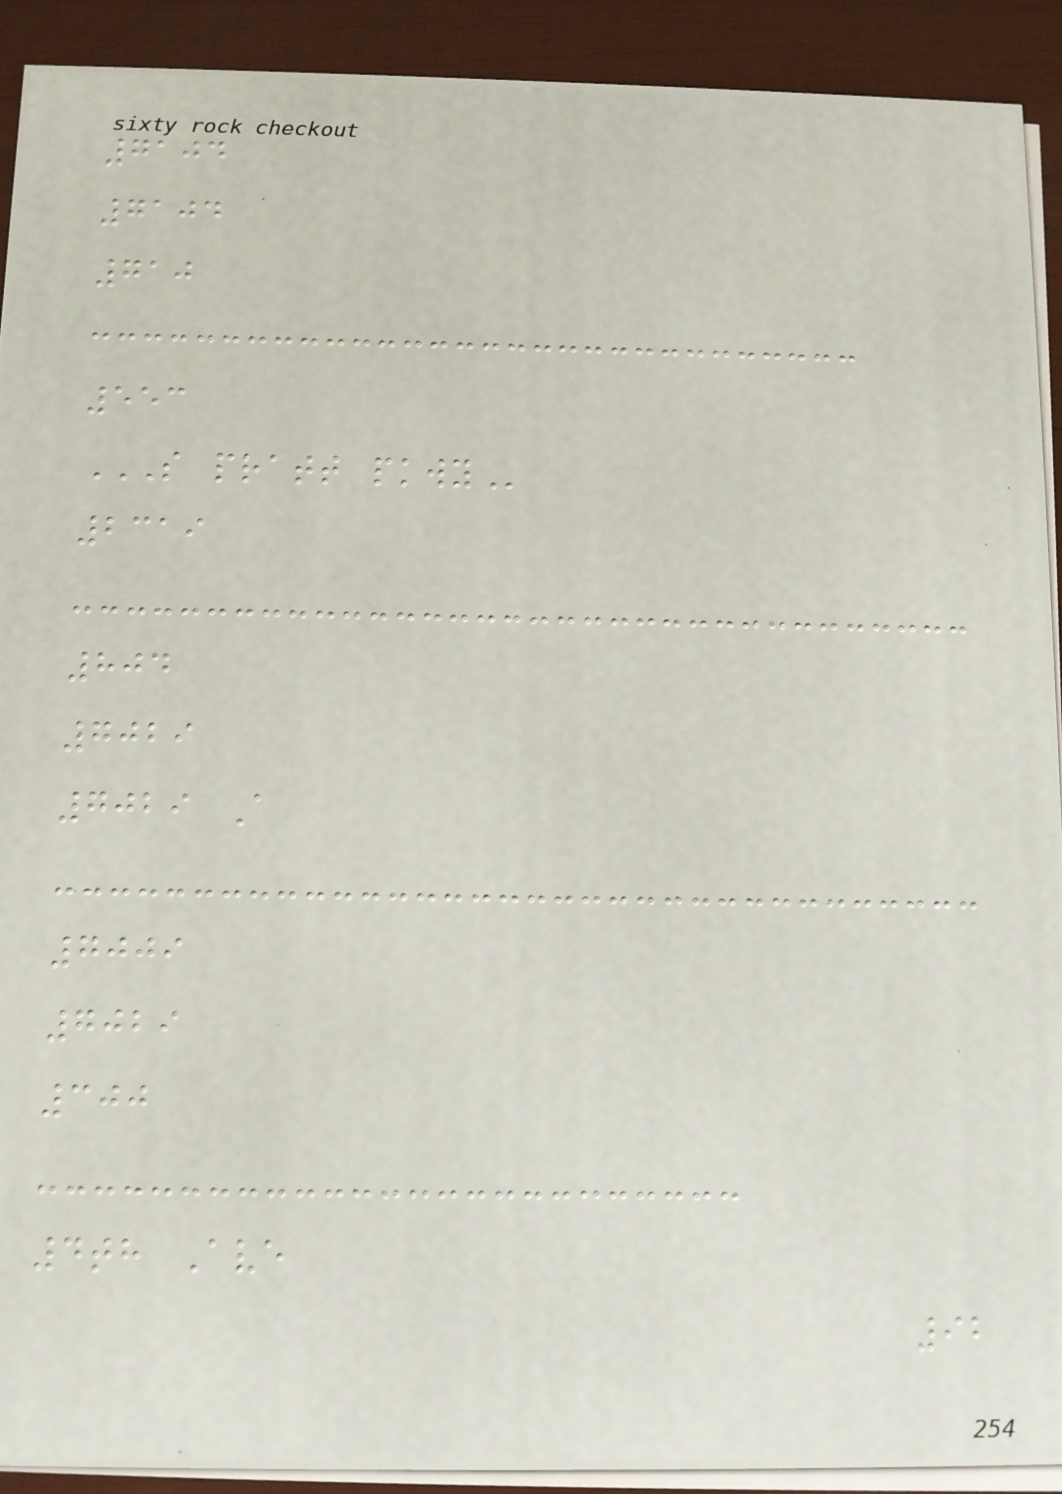7104
7104
710
553
S PRATT PKWY
2319
804
7029
7029 A
7009
7029
300
4th Ave
92
